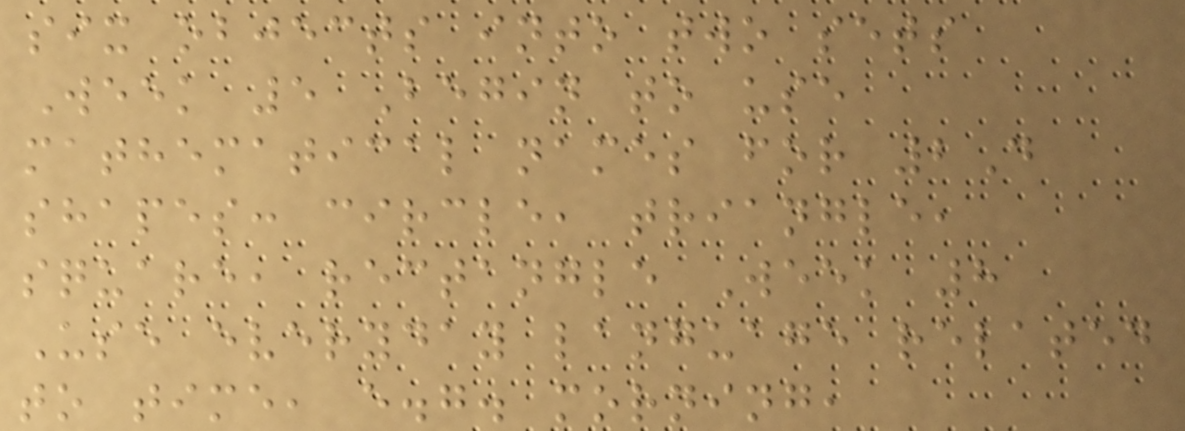six objects into two sets
Week 5 Begin to use
mathematical names for 2D
shapes: circle, triangle,
square, rectangle Week 8
Use everyday language related
to time, e.g. morning,
